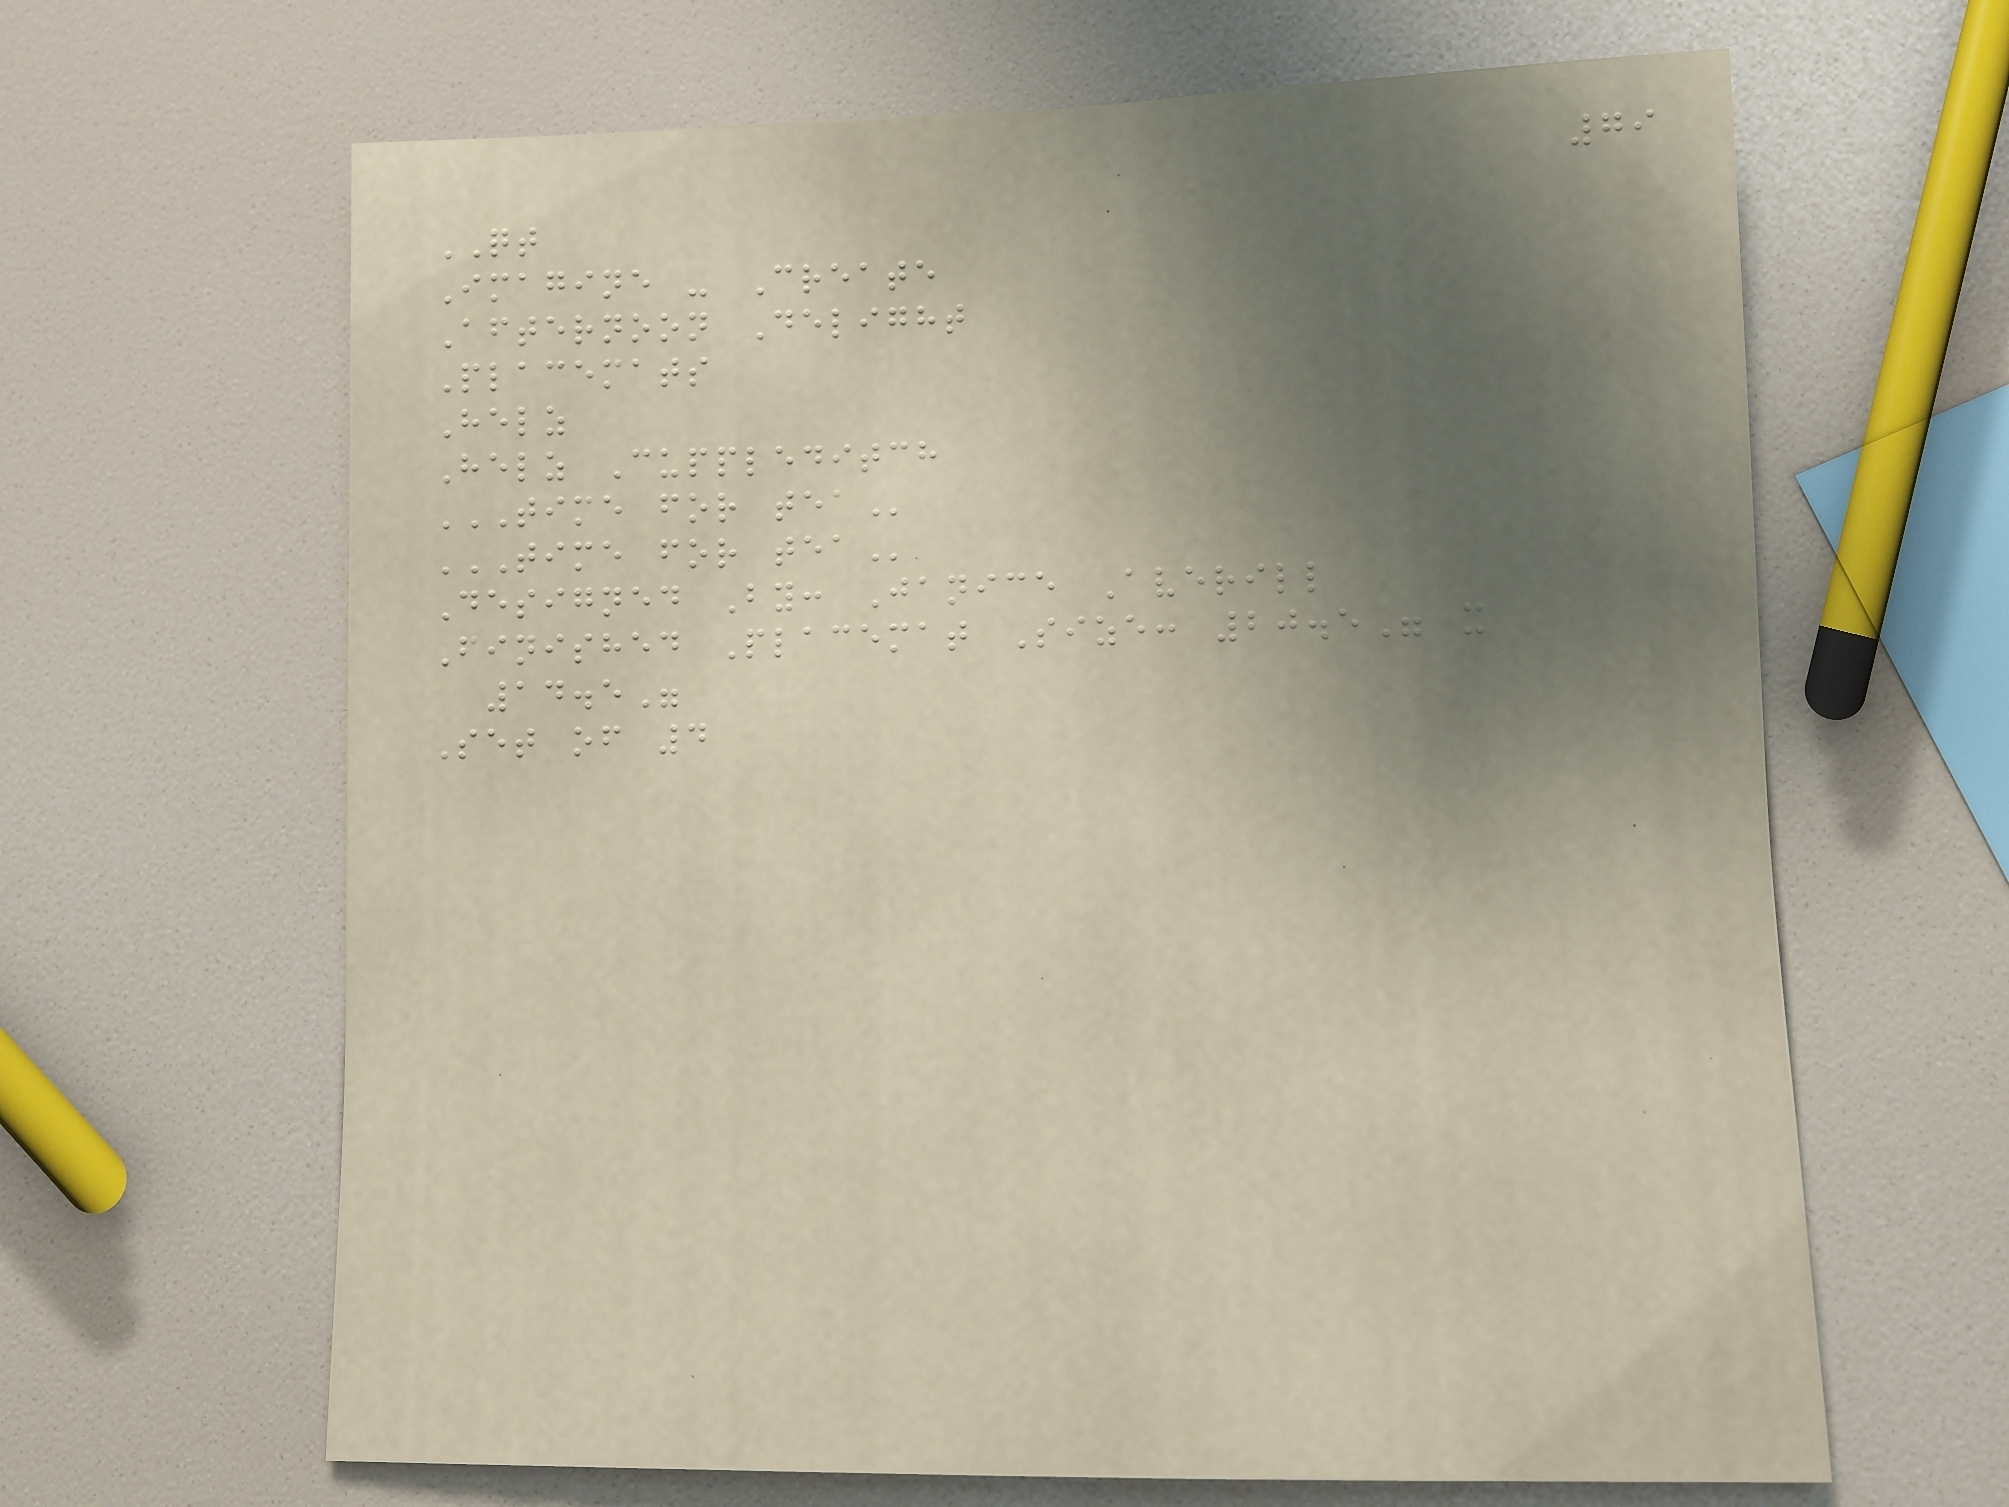79
QT
Imagine - Create
Afternoon Delight
Placemats
Helz
Helz Cuppleditch
TIME FOR TEA
TIME FOR TEA
Designed By: Janice Averill
Finished Placemat Size: 20.5" x
14.5"
Set of 4
